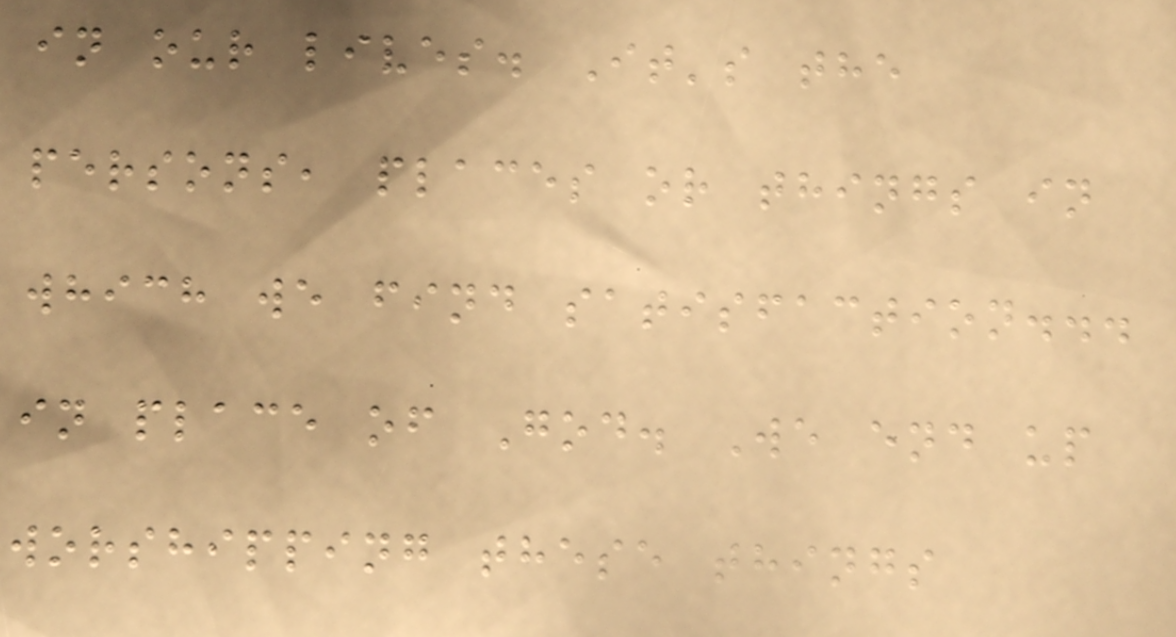in our lives. It's the
persons, places or things in
which we find satisfaction...
in place of God. We end up
worshipping these things
